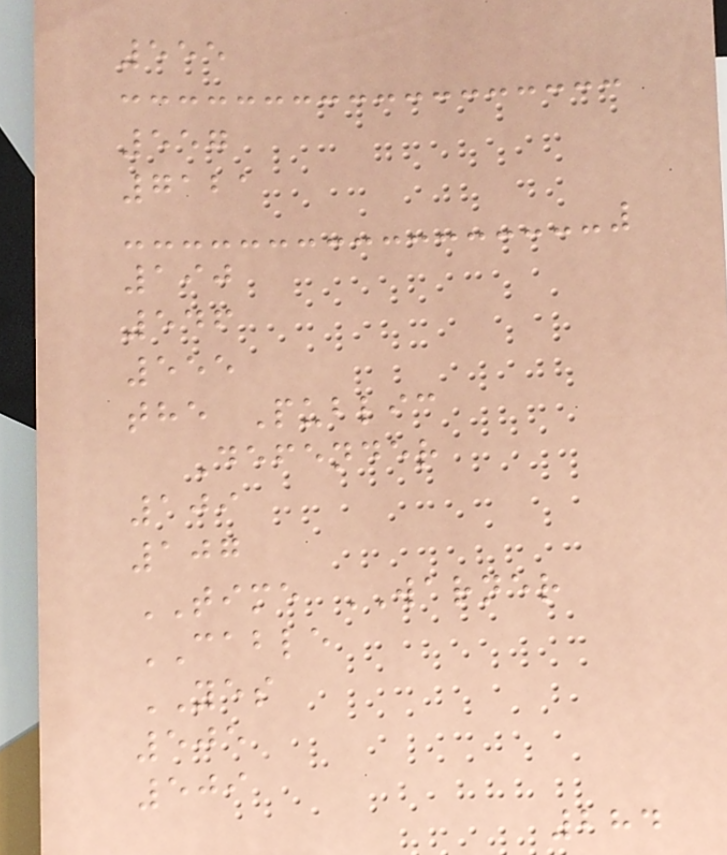555
557
7121
190
546
555
the Public
Defender
109
107
TIME WARNER
CABLE
YES
505
509
284
